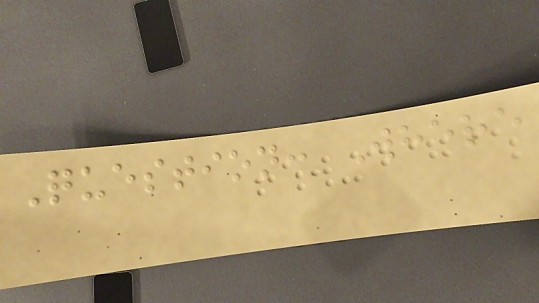Question: Where
